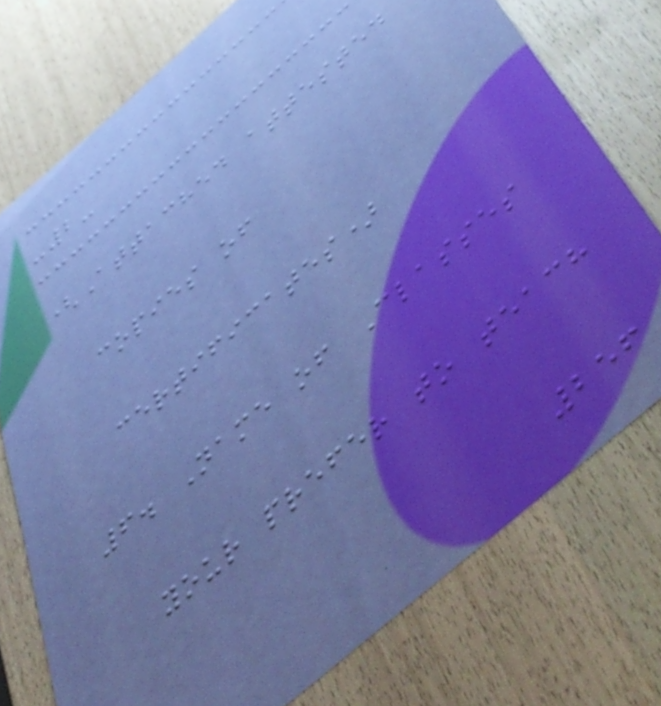-2-
(Attached attested
copies of
certificates)
6. Name of Classes
your prefer to teach
256
